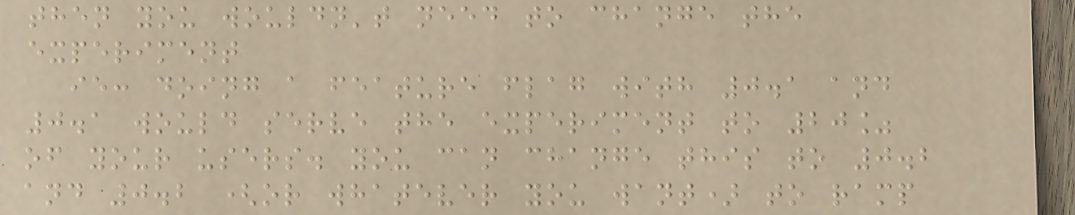then you wouldn't need to change the
experiment
ie: doing a feature flag with 0.1 and
0.1 would serve the experiment to 20%
of your users. you can change this to 0.2
and 0.2 (or whatever you want) to ramp
